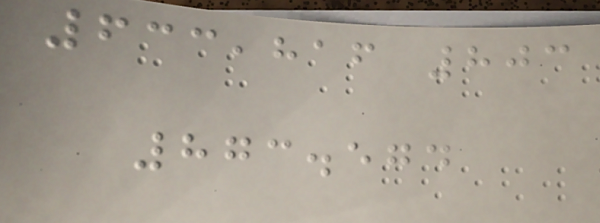633,816 803
873.574
